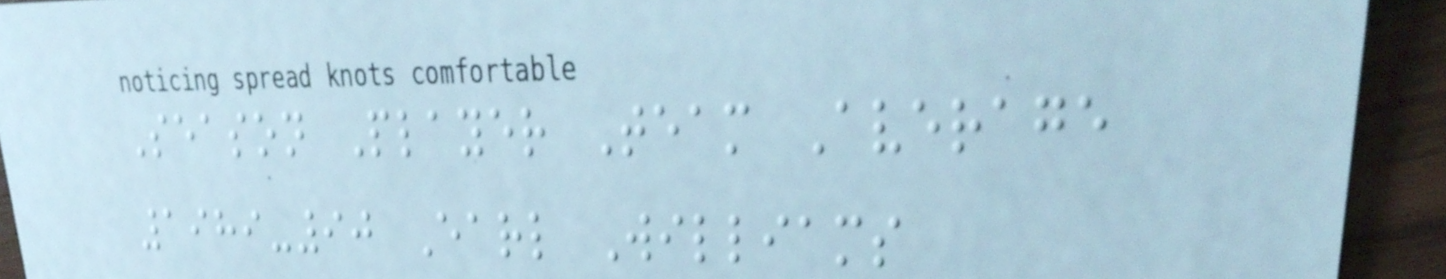Season Player Team Average
1989-90 Earl Williams
